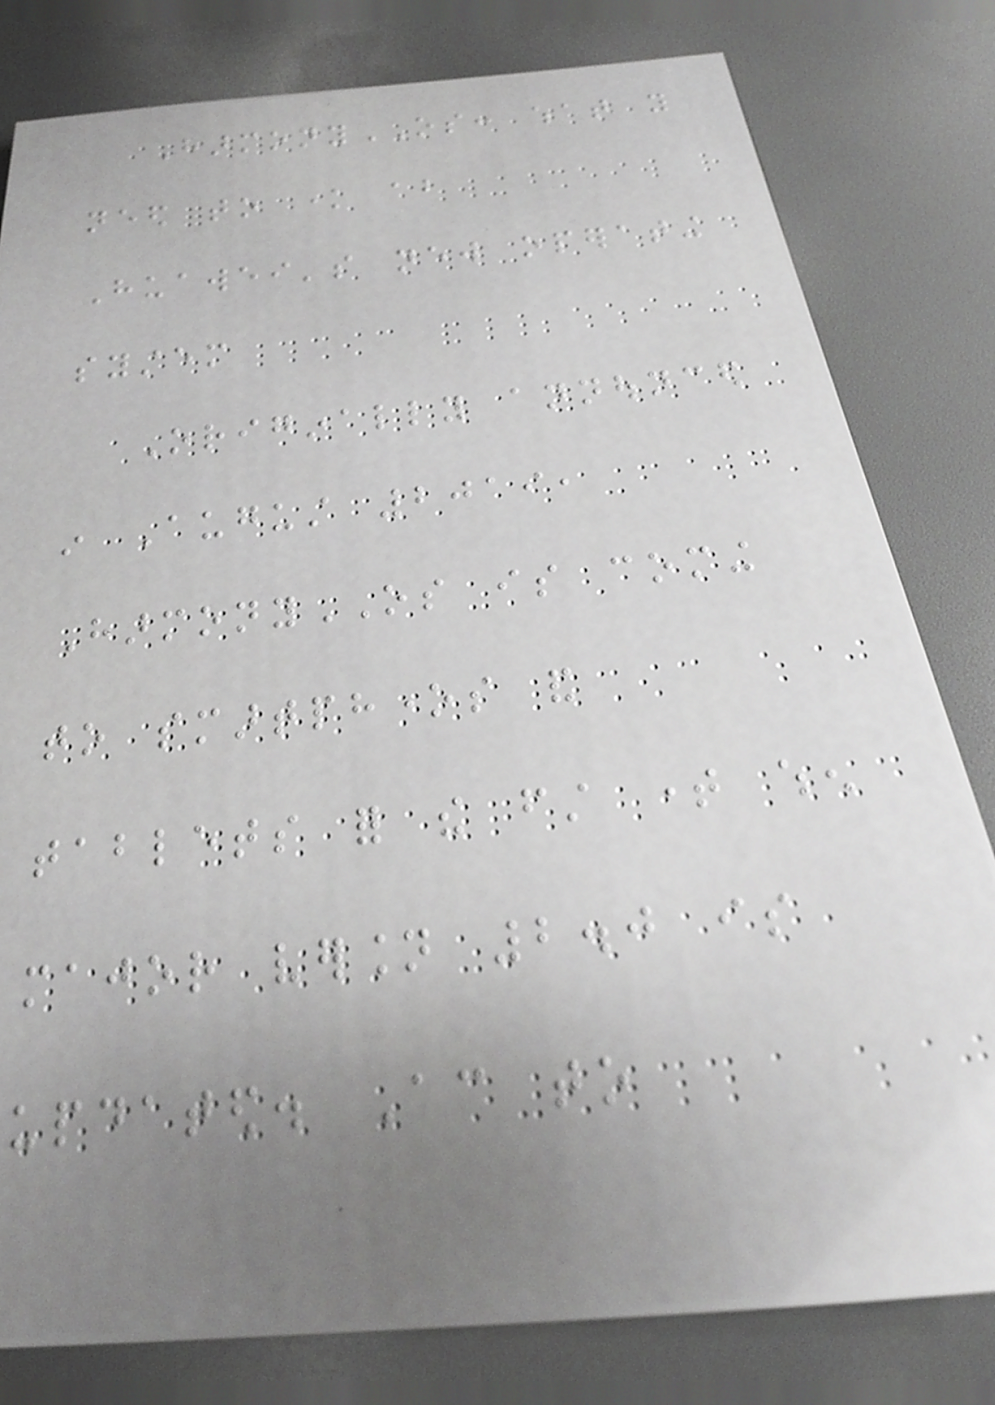HarmonyOS: what you
need to know about
Huawei's new operating
system
Originally announced
in August 2019,
HarmonyOS is coming
to smartphones and
tablets for the first time when
major version 2.0 is
updated. According to
